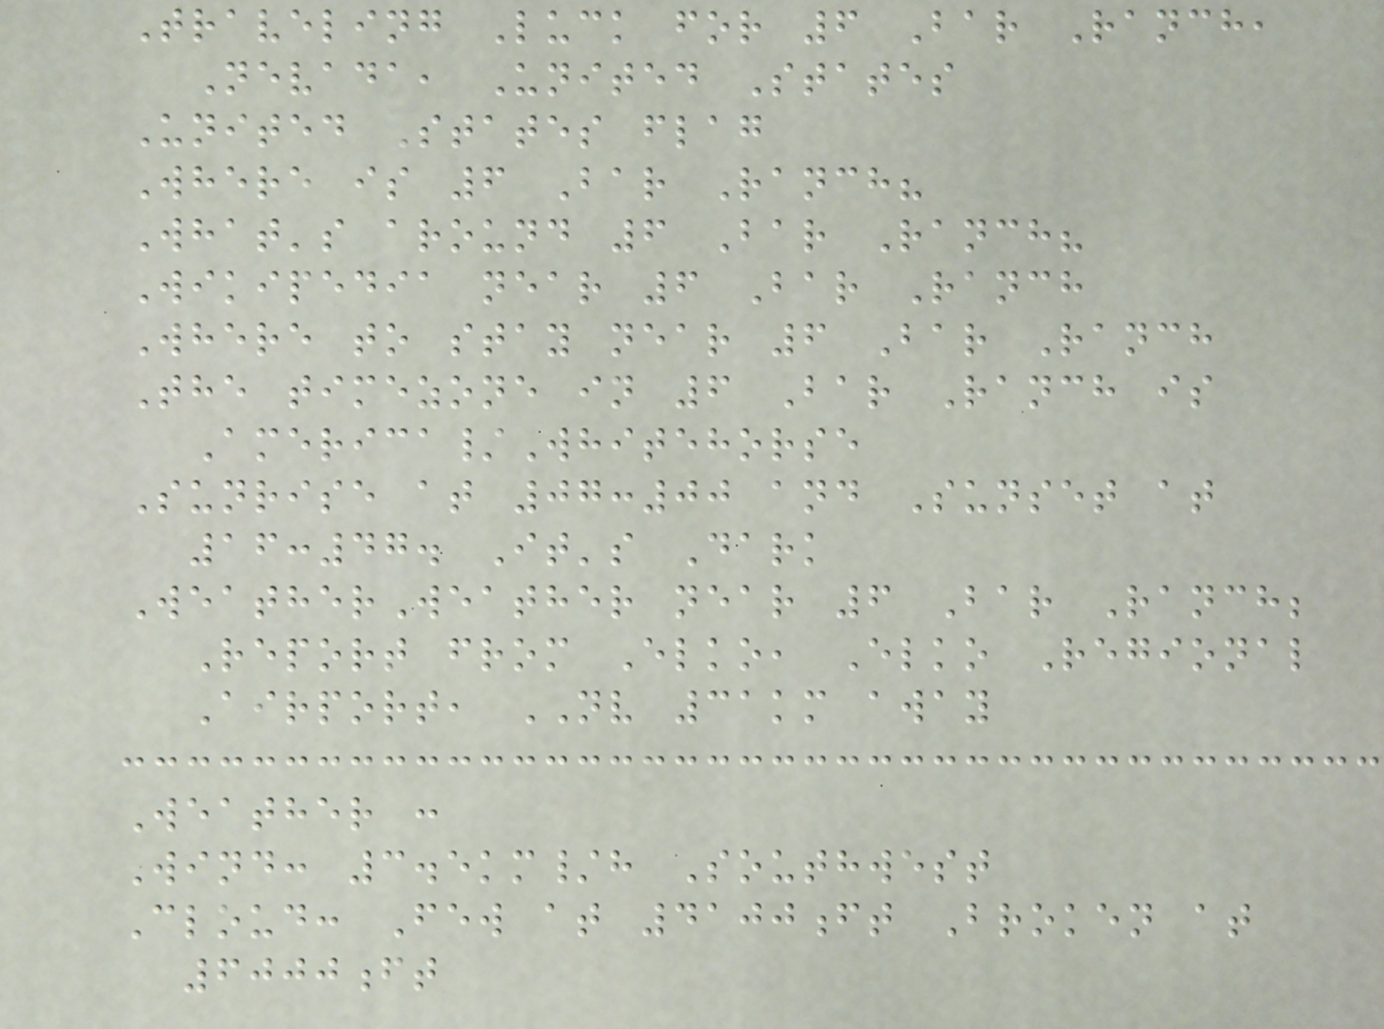Traveling Luck for 6 Bar Ranch,
Nevada, United States
United States flag
Where is 6 Bar Ranch?
What's around 6 Bar Ranch?
Wikipedia near 6 Bar Ranch
Where to stay near 6 Bar Ranch
The timezone in 6 Bar Ranch is
America/Whitehorse
Sunrise at 07:00 and Sunset at
16:47. It's Dark
WeatherWeather near 6 Bar Ranch;
Report from Elko, Elko Regional
Airport, NV 31km away
Weather :
Wind: 3.5km/h Southwest
Cloud: Few at 4100ft Broken at
6000ft
